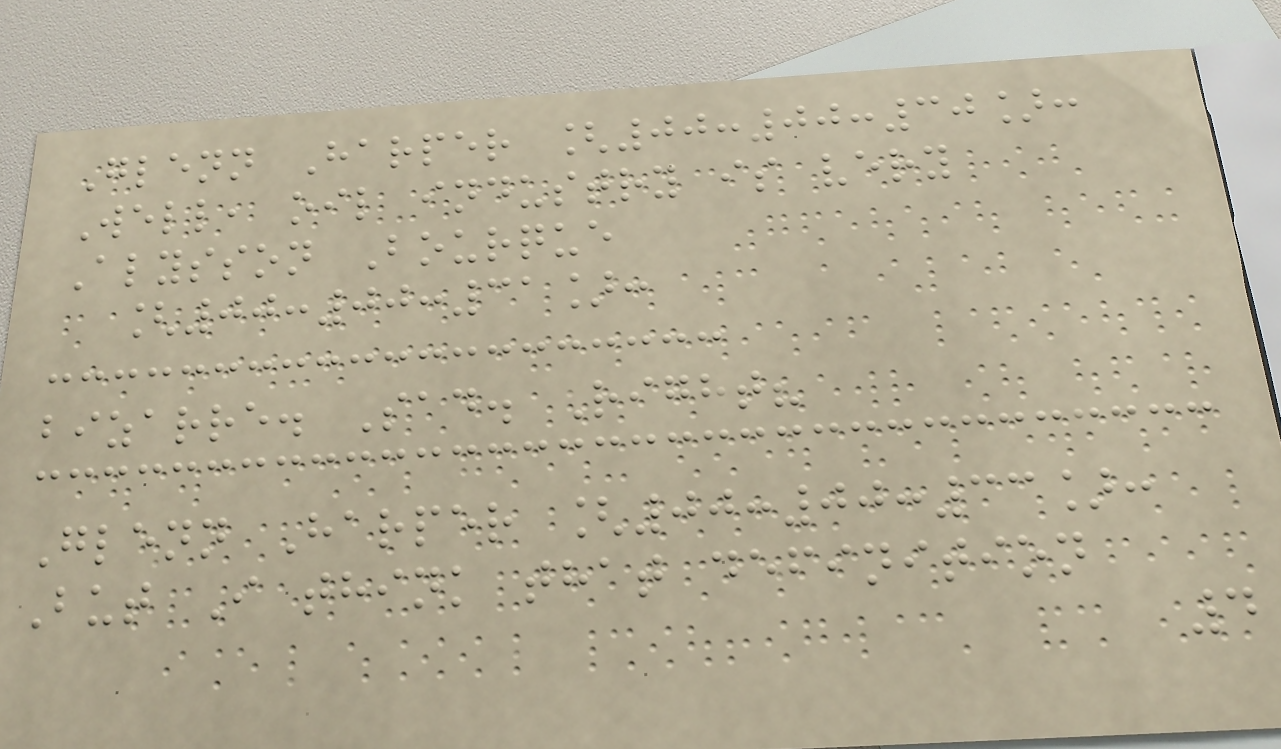Glenn Harper [00:00:30]:
Well, oil industry is very
Alysson Bourque
[00:00:31]:
bizarre. Sad. Right?
Glenn Harper [00:00:33]:
But I think that definition
4
